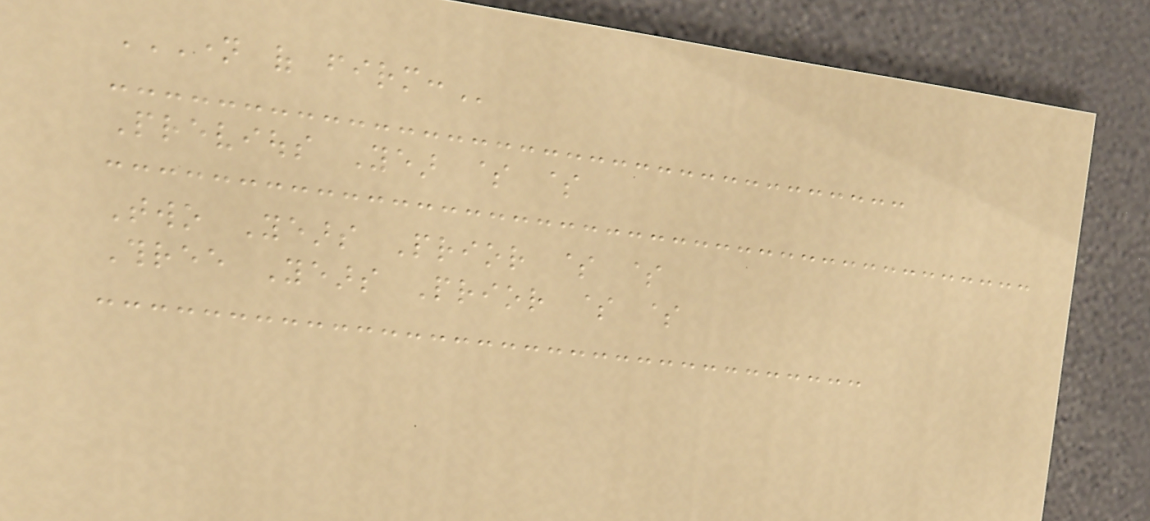NAME OF FIRM:
Previous Year $ $
Two Years Prior $ $
Three Years Prior $ $
